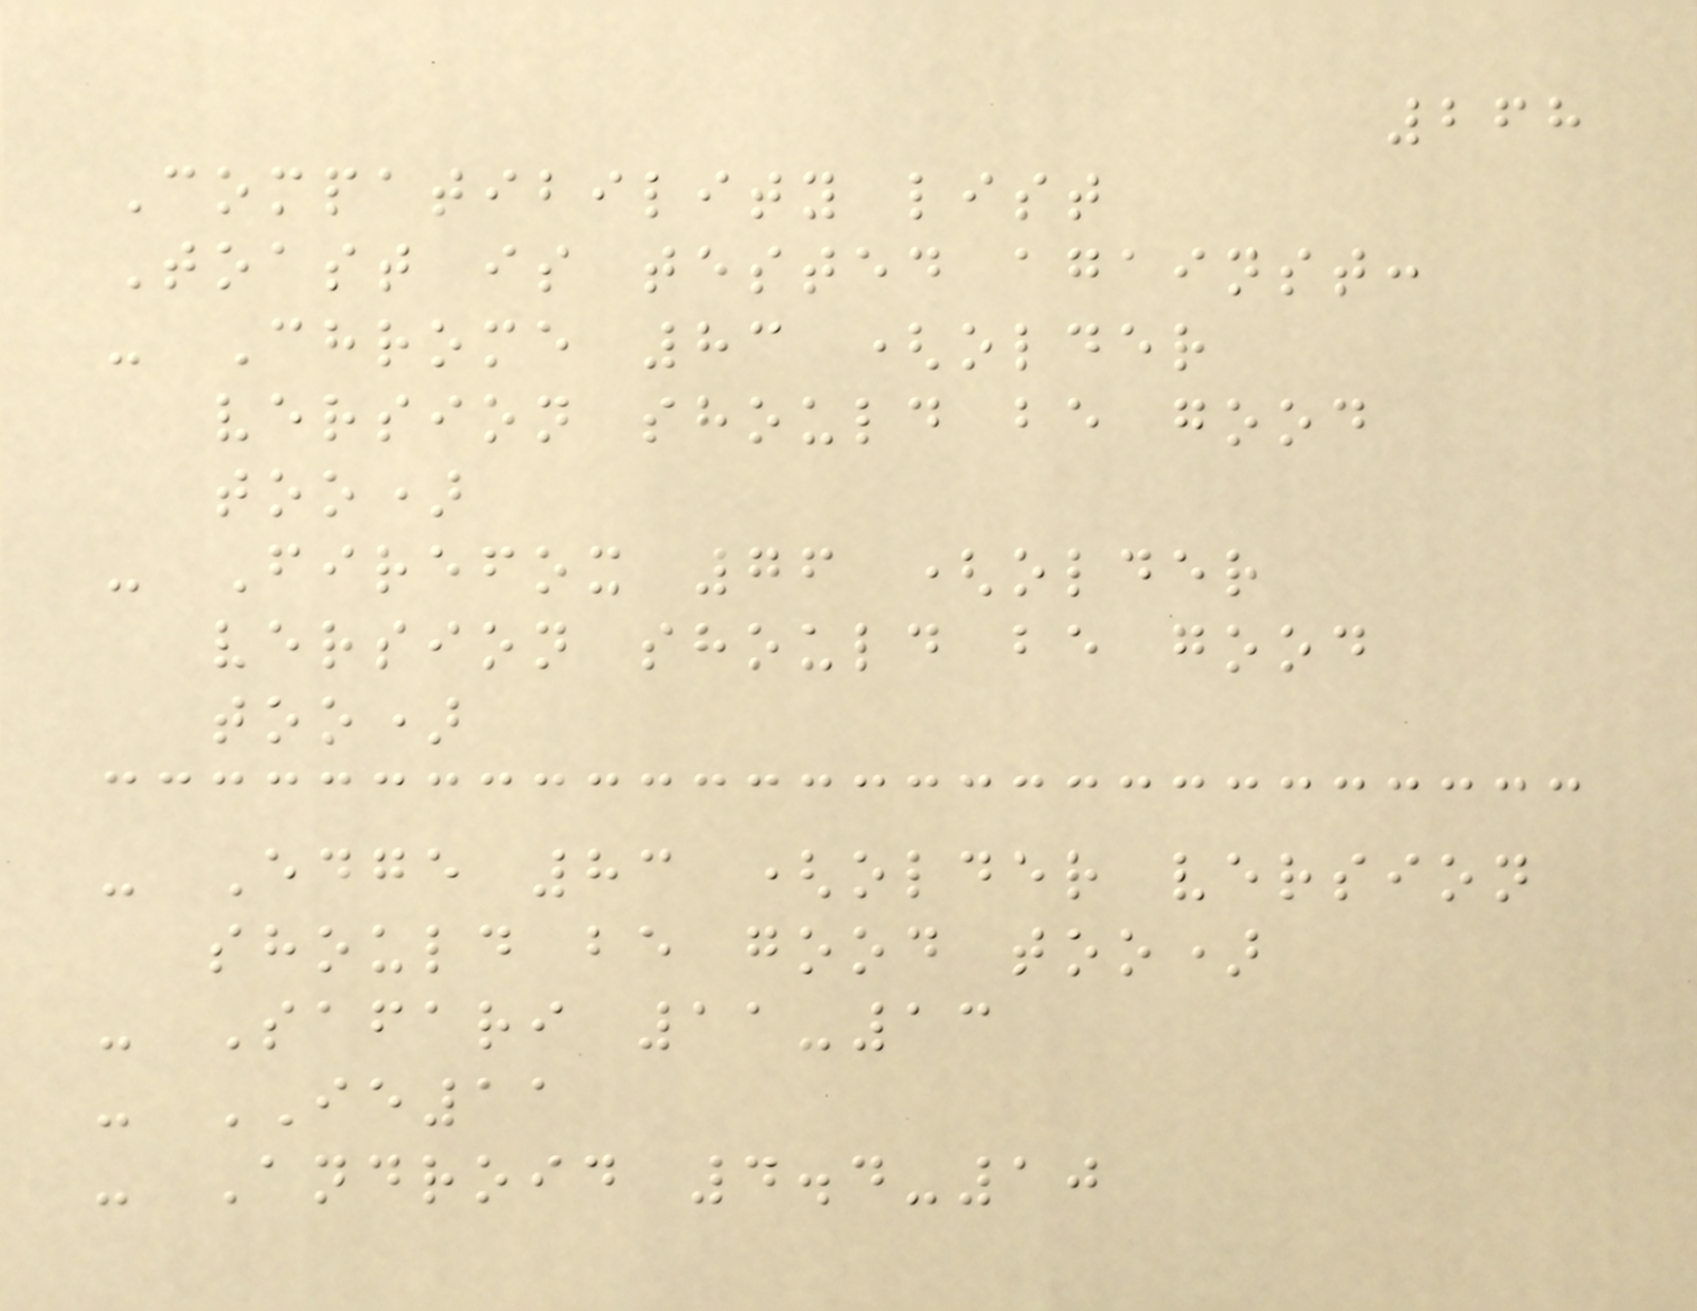268
Compatibility list
Toast is tested against:
- Chrome 83 (older
version should be good
too)
- Firefox 76 (older
version should be good
too)
- Edge 83 (older version
should be good too)
- Safari 11-13
- IE11
- Android 4.4-10
